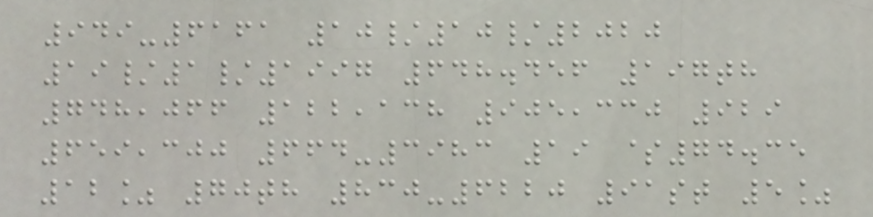949-6161 10/10/2020
19/1/1997 648.456 197th
748,066 122,138 905,330 929
659,300 664-3983 19 $74.35
12% 70th 830-6220 91st 5%
